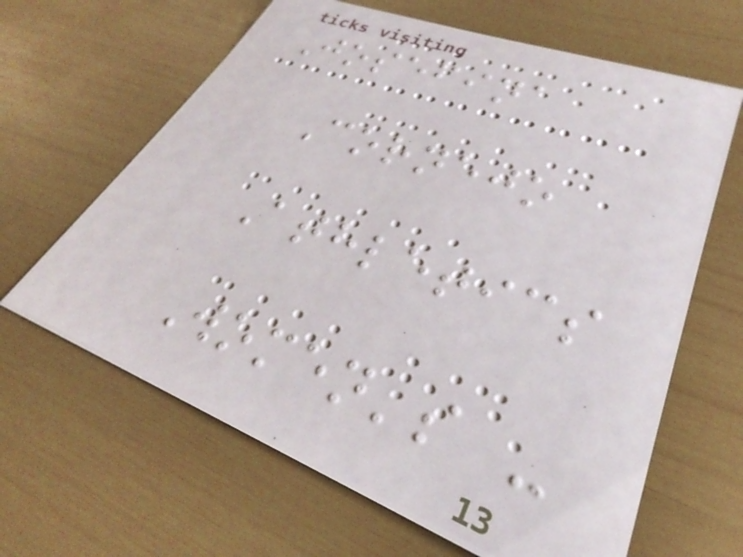Josefina
Cornejo
Athletics
Women's -
